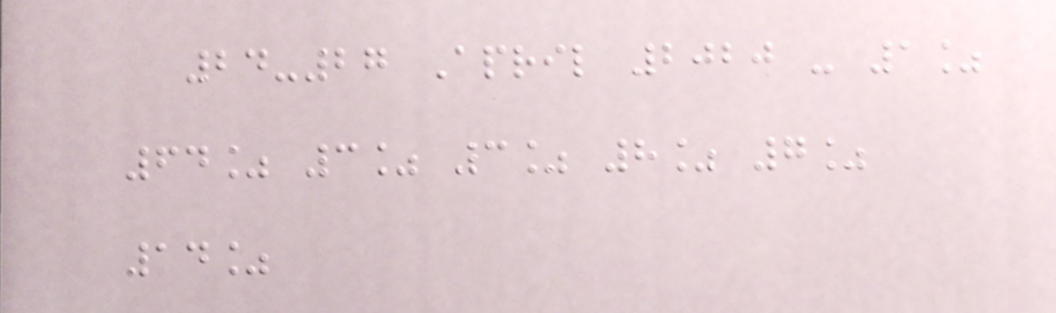24-27 April 2020 - 1%
64% 3% 3% 8% 7%
14%
